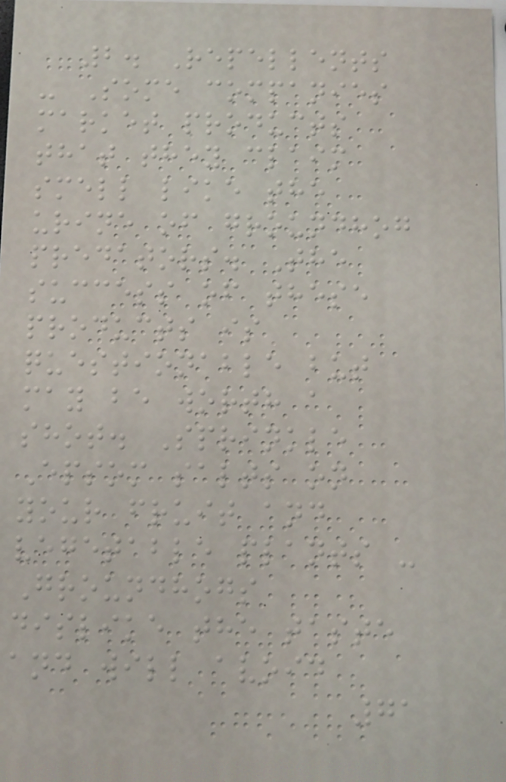2. Repellents
- Some companies
market products
that they claim
smell like the
urine of groundhog
predators. The
success of these
products is
questionable but
may be worth a
shot. Sprinkle
Epsom salts on
your fruit and
vegetable plants -
Groundhogs
dislike the taste
and will avoid
71
